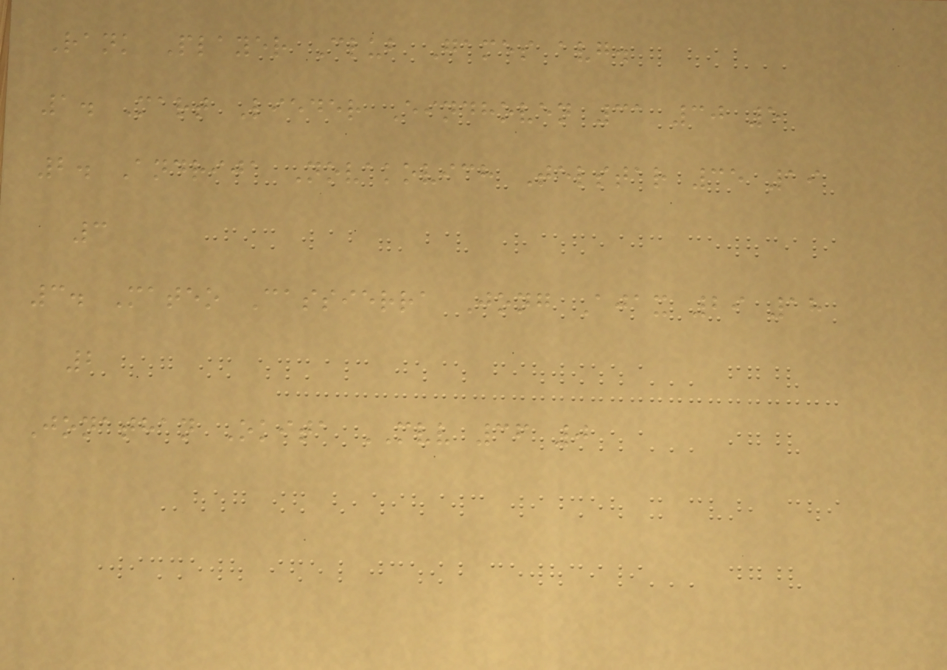Rank Player Club Games avg.
1. Mart Lieder Eindhoven 31 30 5
2. Andrija Novakovich Telstar 35 19
3
3. Mateo Cassierra Jong Ajax 29 18
2
Jonathan Okita MVV 36 0
